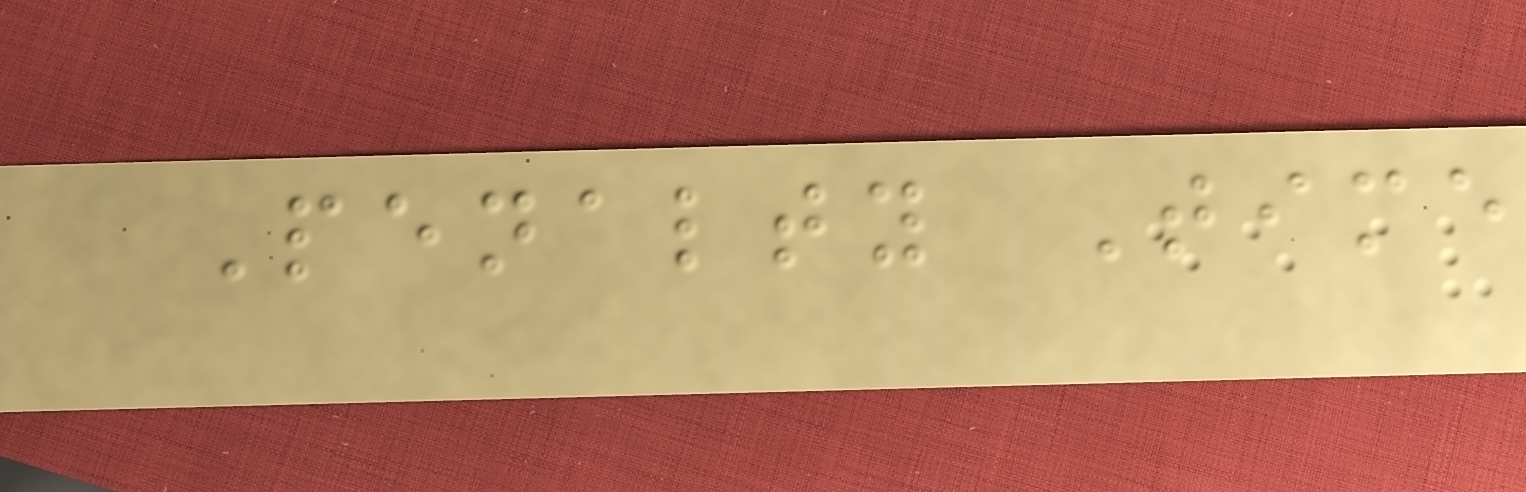Penalty Time
